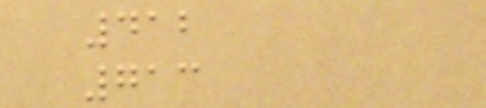412
713
